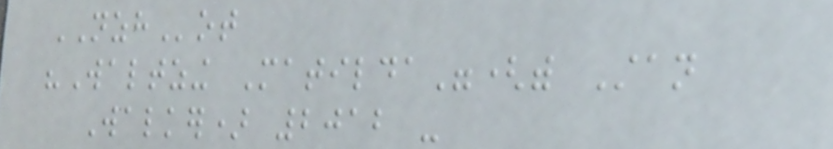NZHot
"Waltzing Matilda"(with Stan
Walker) 2012 -
